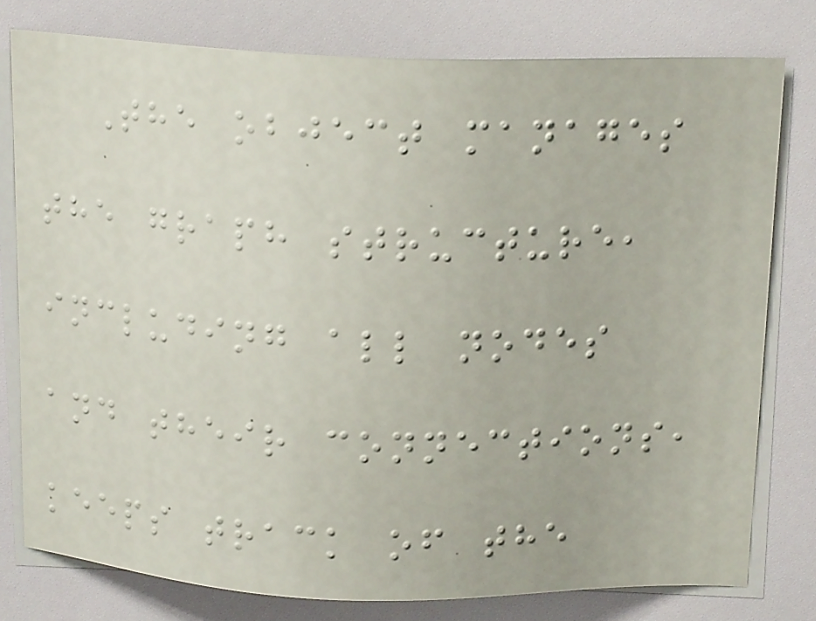The object manages
the graph structure,
including all nodes
and their connections,
keeps track of the
